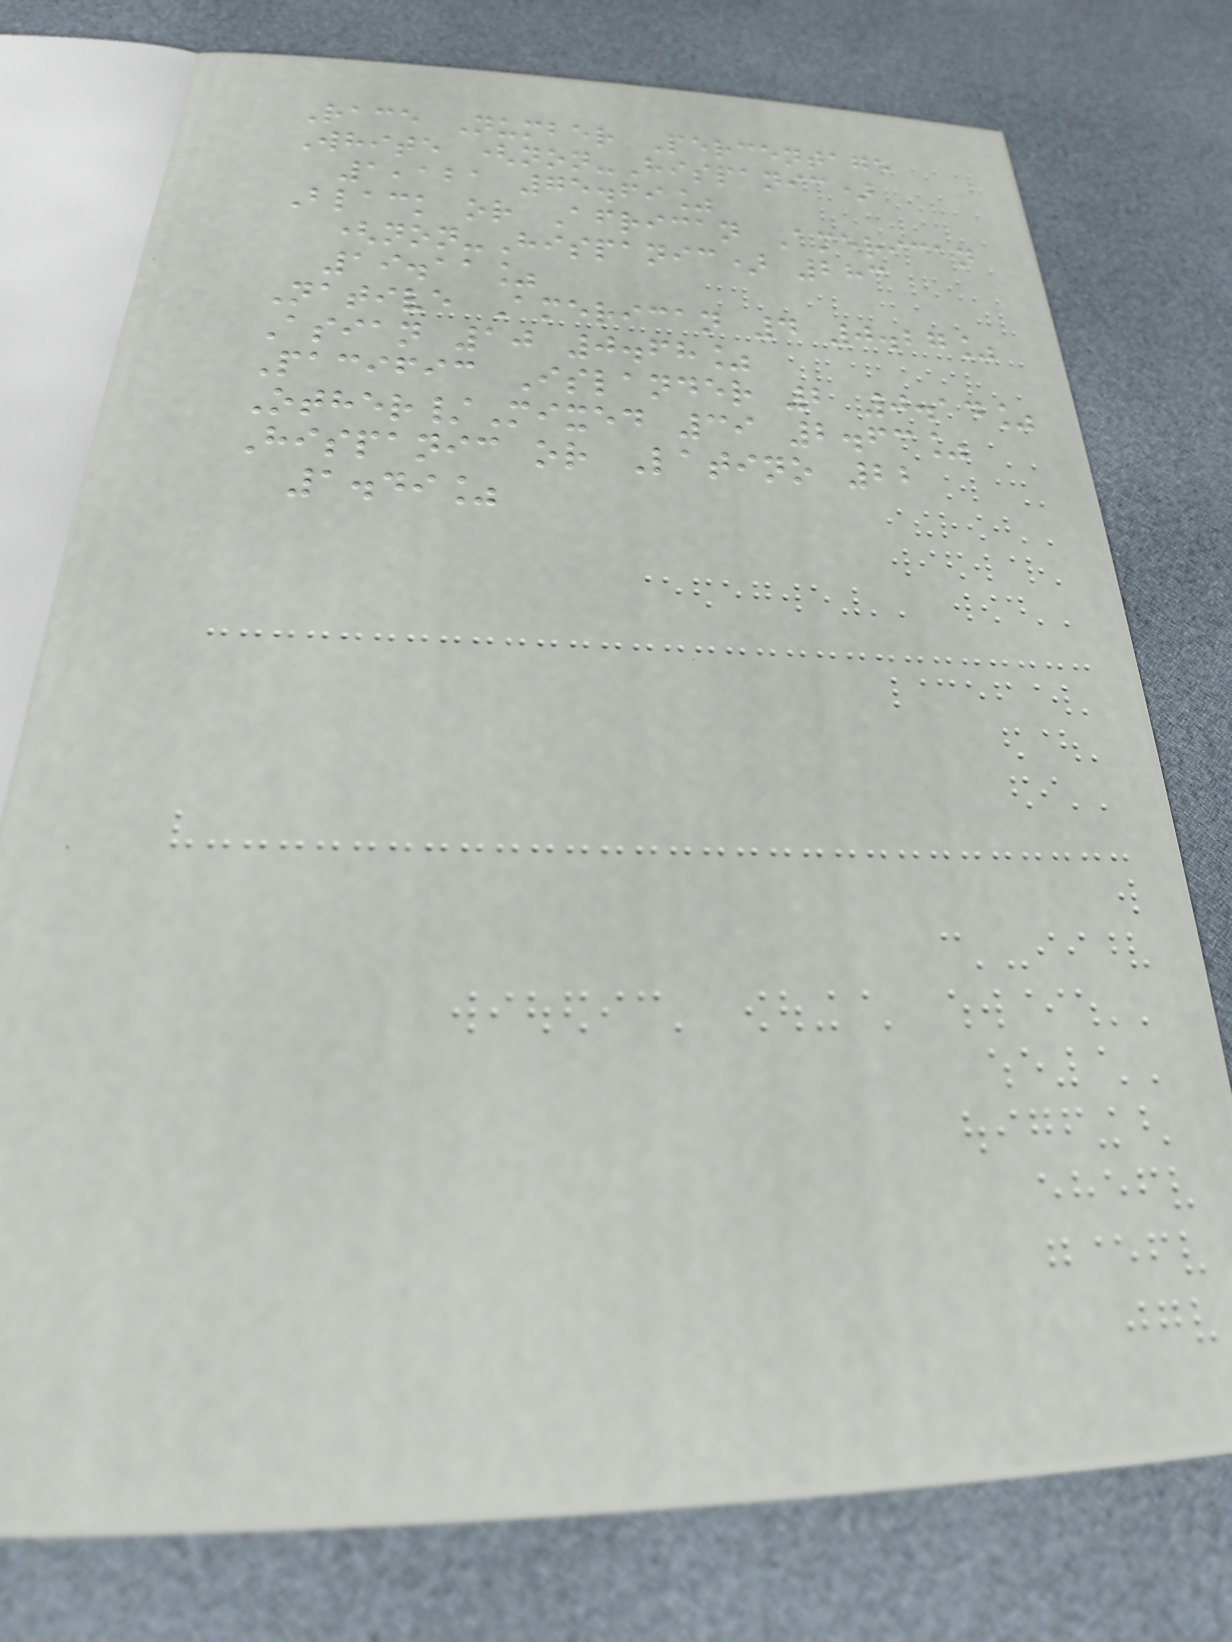Race Number Percentage
White (non-Hispanic)
1,121 75.69%
Black or African American
(non-Hispanic) 283
19.11%
Native American 4 0.27%
Asian 10 0.68%
Pacific Islander 2 0.14%
Other/Mixed 39 2.63%
Hispanic or Latino 22
1.49%
